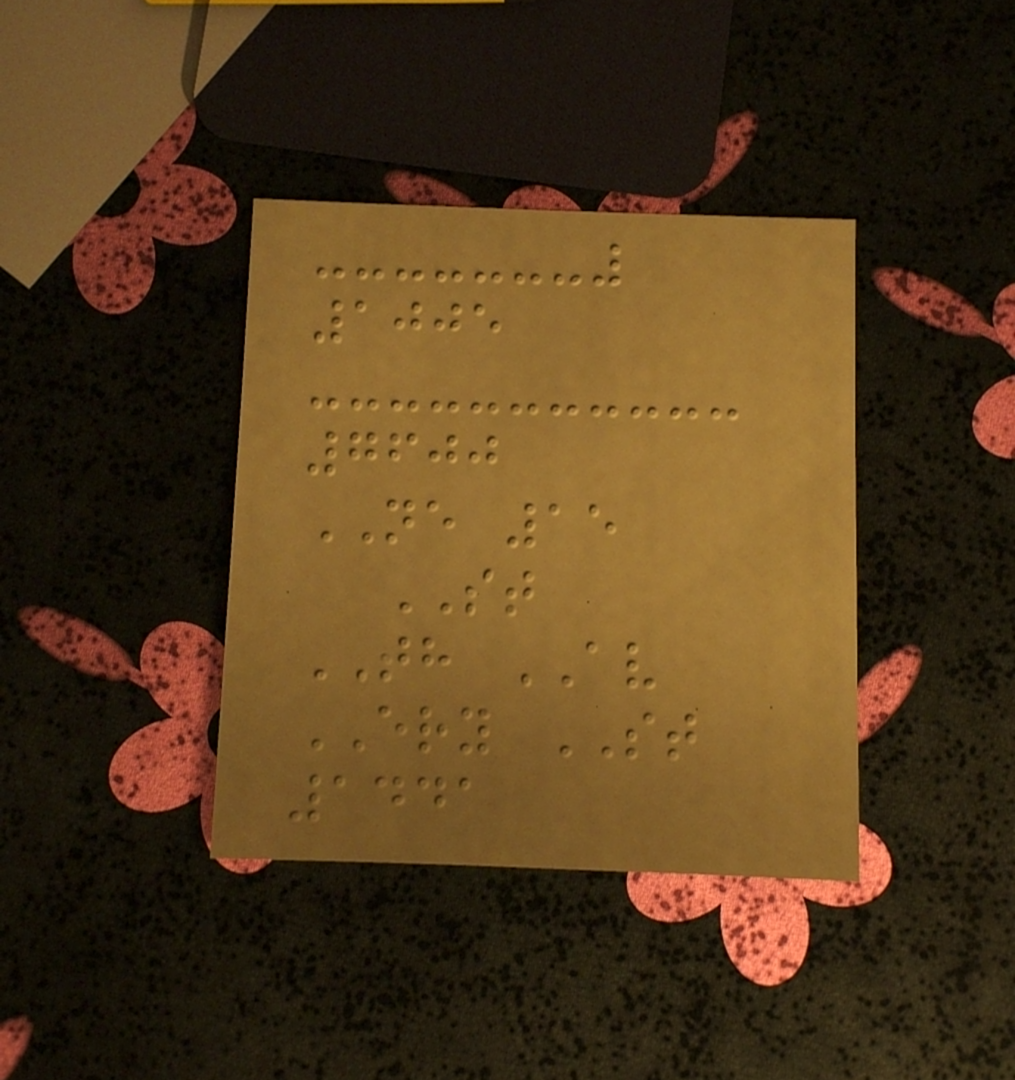1005
7600
NE 15
ST
TH AV
ERY ST
1441
